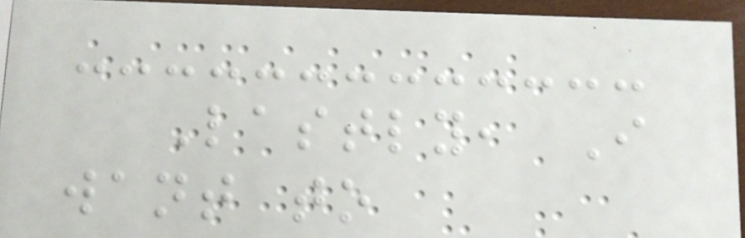Lastly, I
want to
